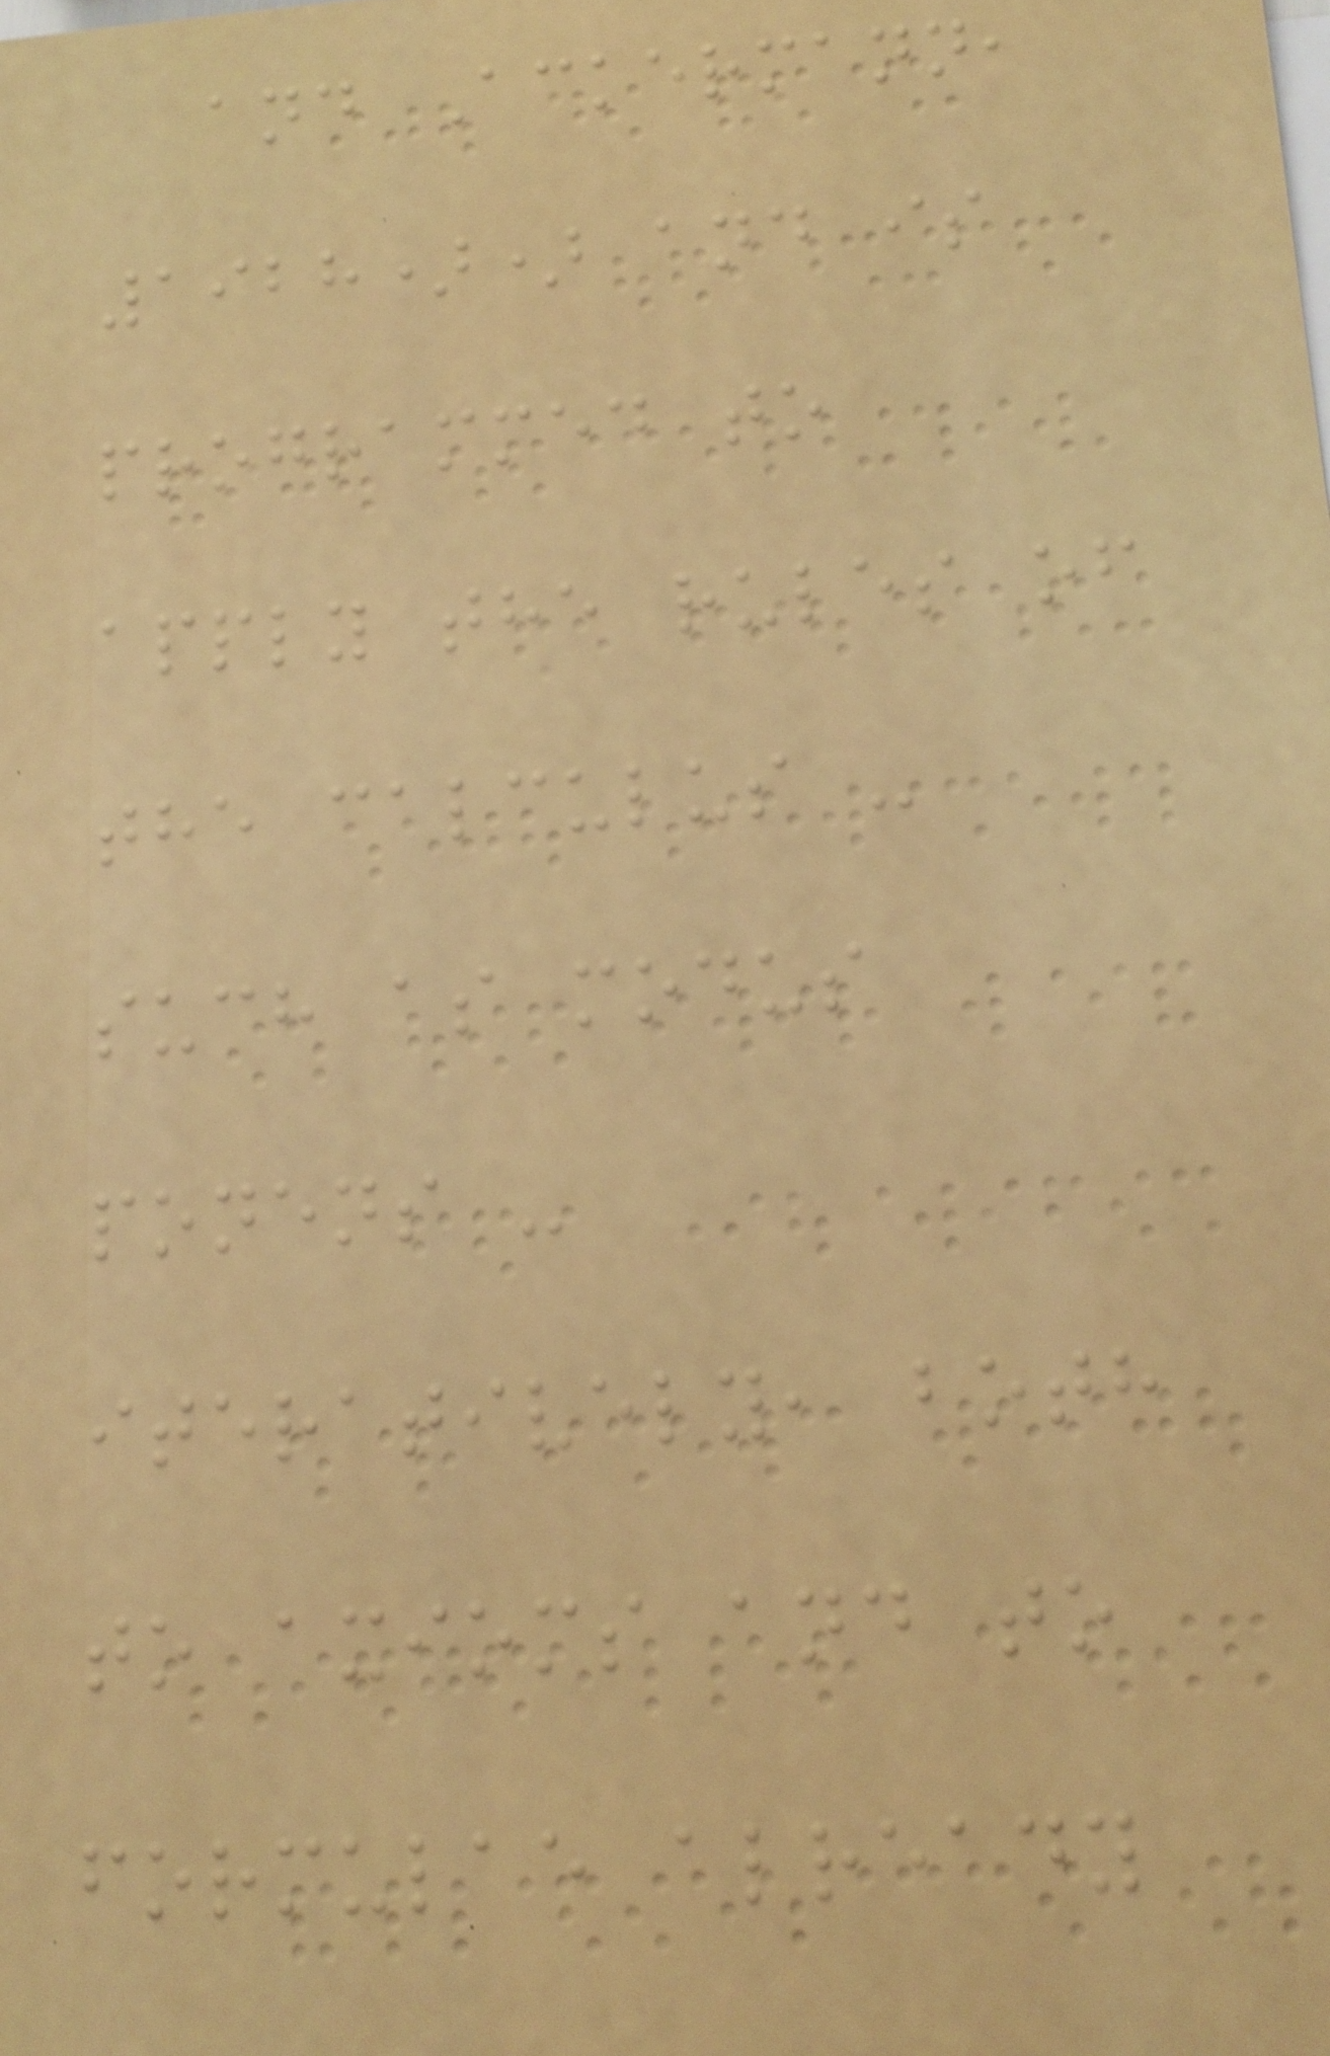and Ackermann,
1928)) and is
programmed to
apply the rules of
the calculus -
such as modus
ponens -
iteratively, both
to axioms and to
formulae already
